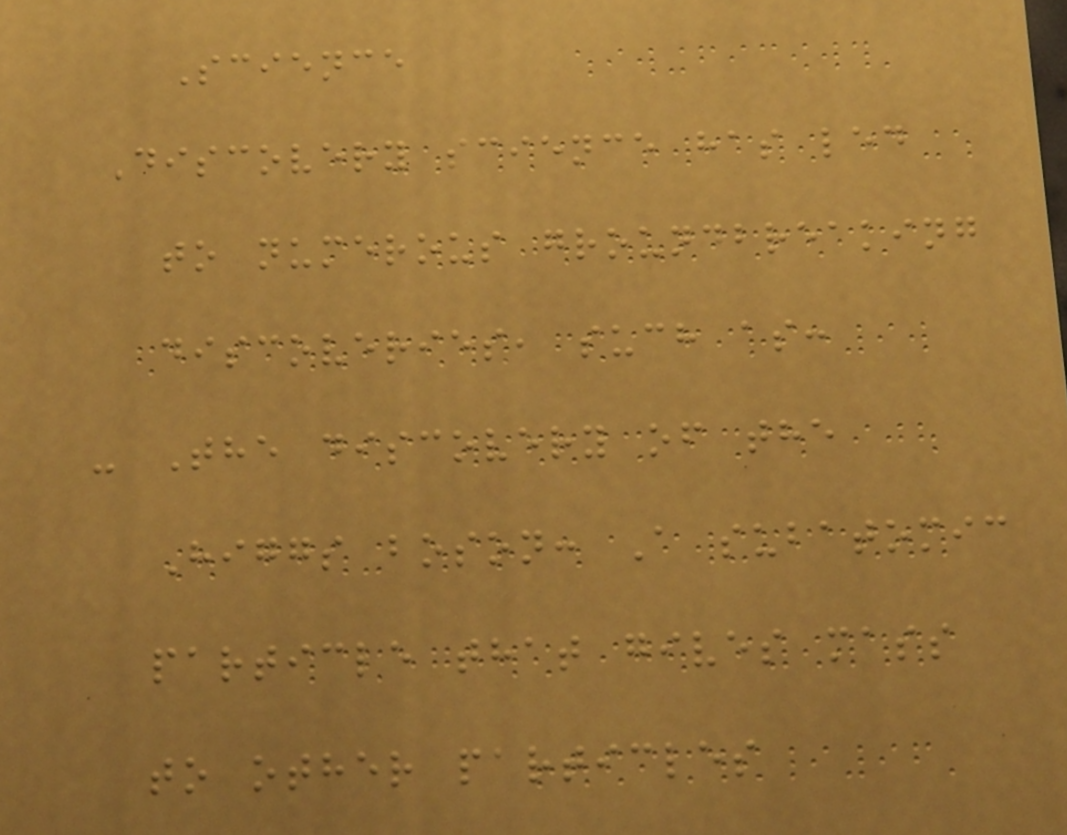Science
Discovery science has led
to numerous groundbreaking
discoveries, such as:
- The discovery of the
Higgs boson: A subatomic
particle that gives mass
to other particles
